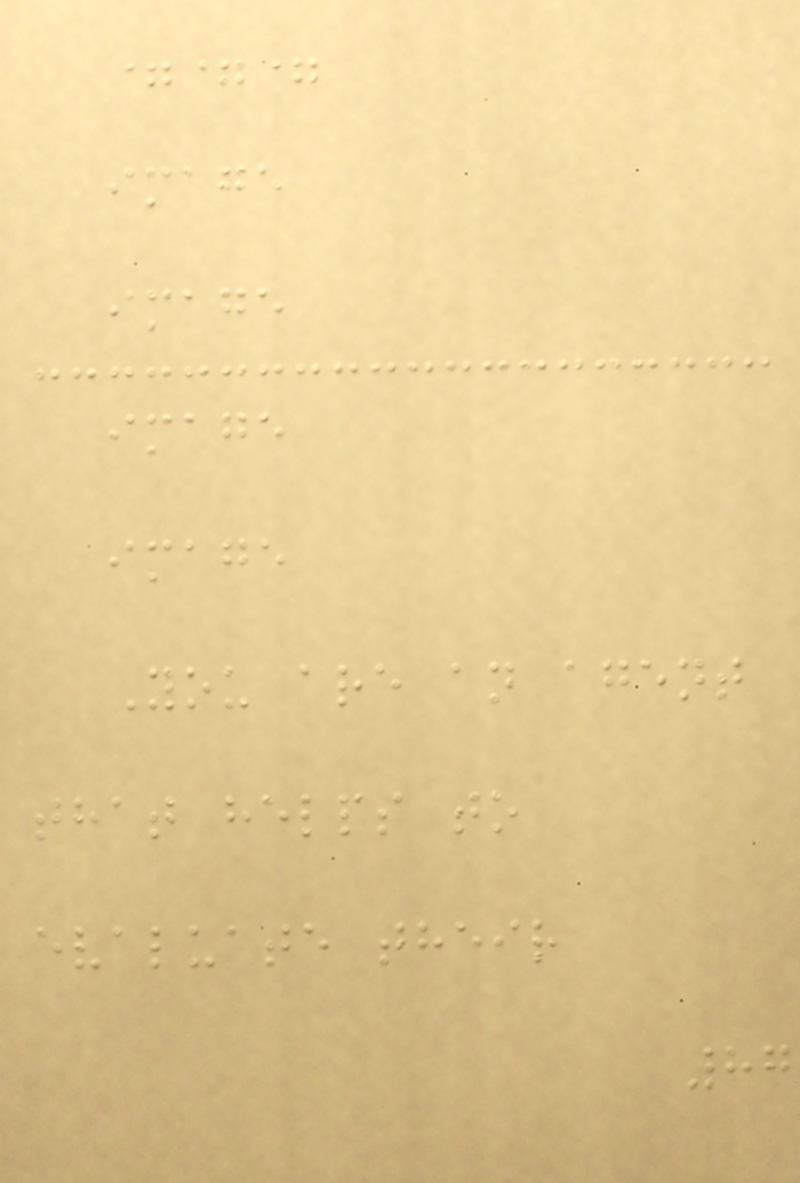===
image
image
image
image
You are an agent
that helps to
evaluate their
87
